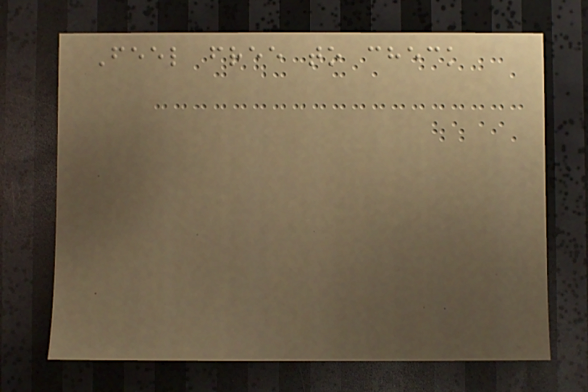Feel free to check
